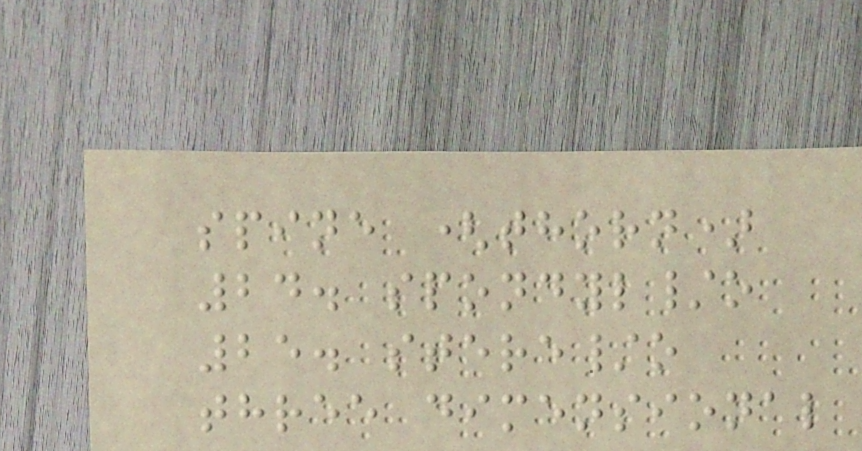spine (thorn)
24. spondyl/o
25. stere/o
three dimensional
